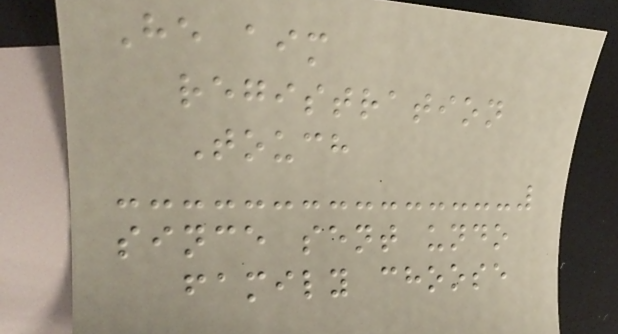He aim
registration
Touch
since sent undo
family choose
